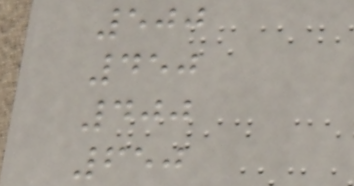500
450
400
650
